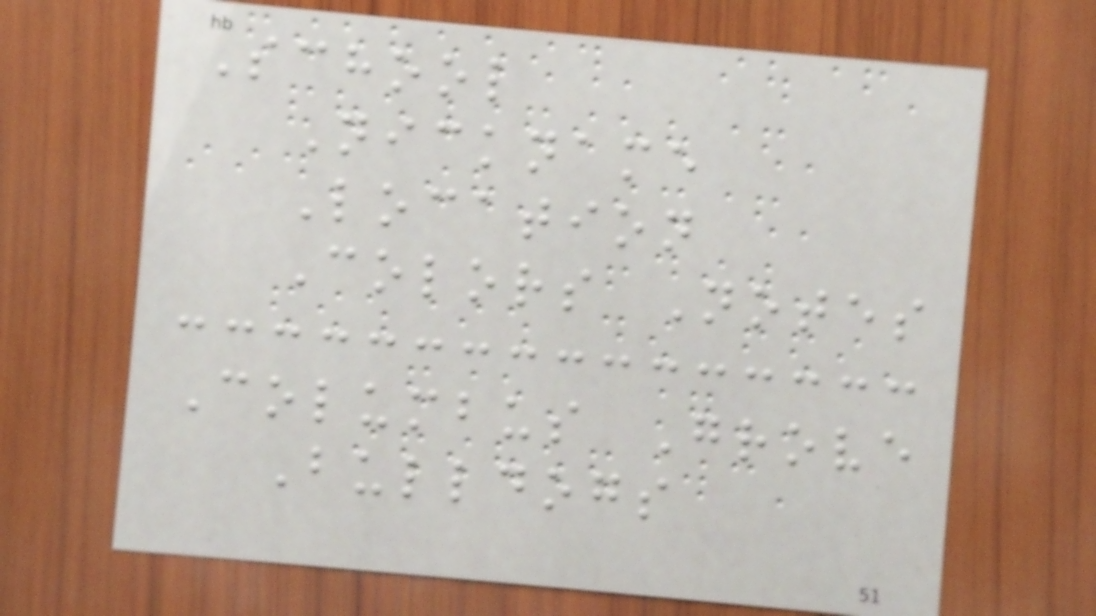School
Nickname
Location
Colors Notes
Columbus Grove
Bulldogs
